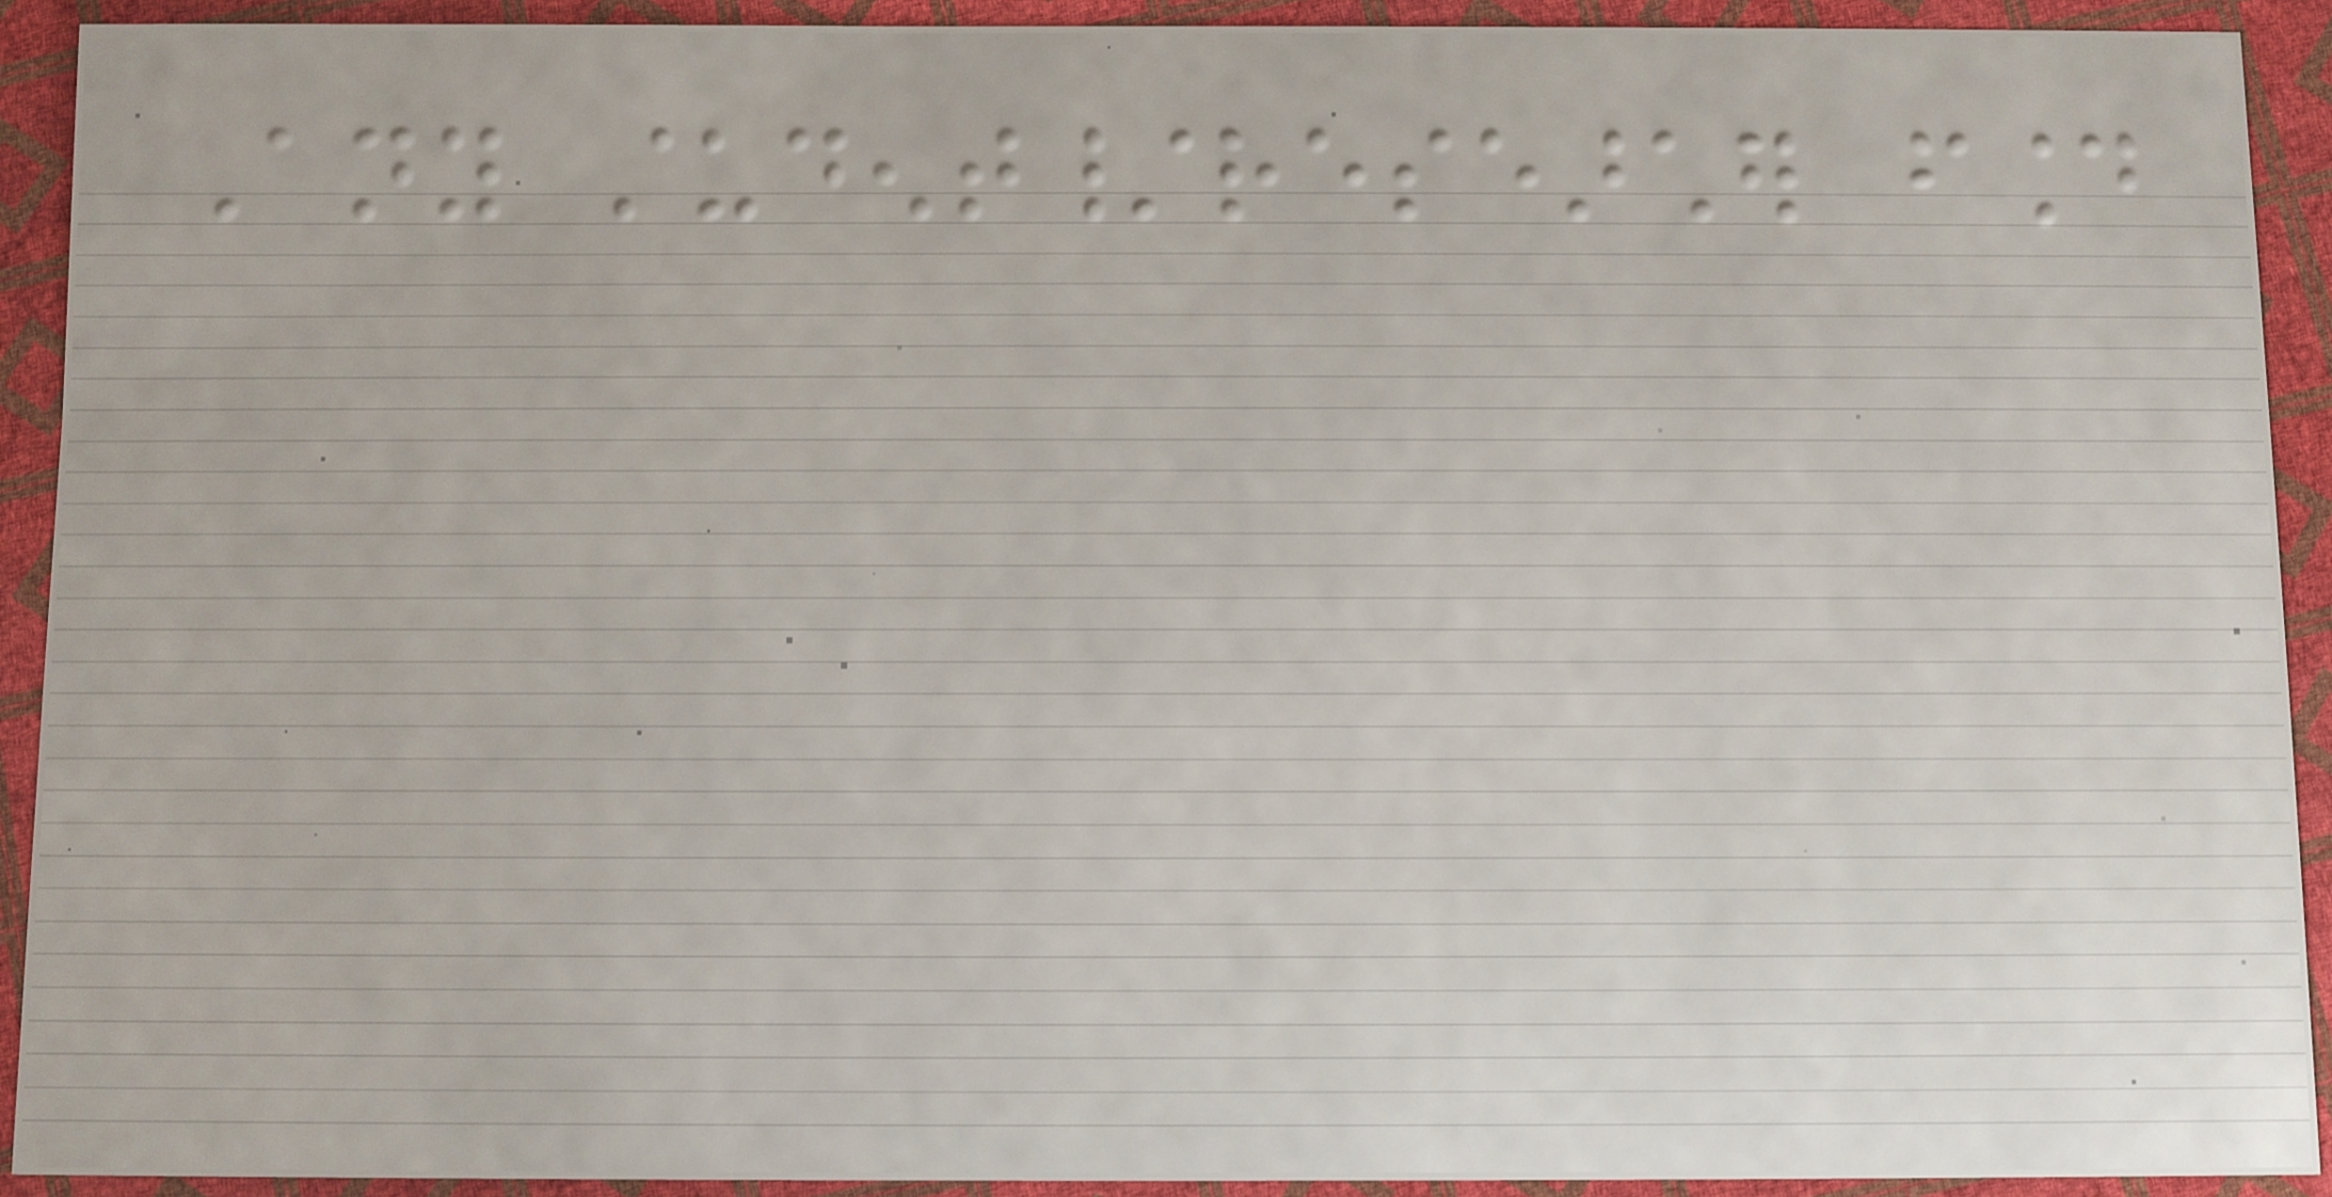Any student/researcher found
